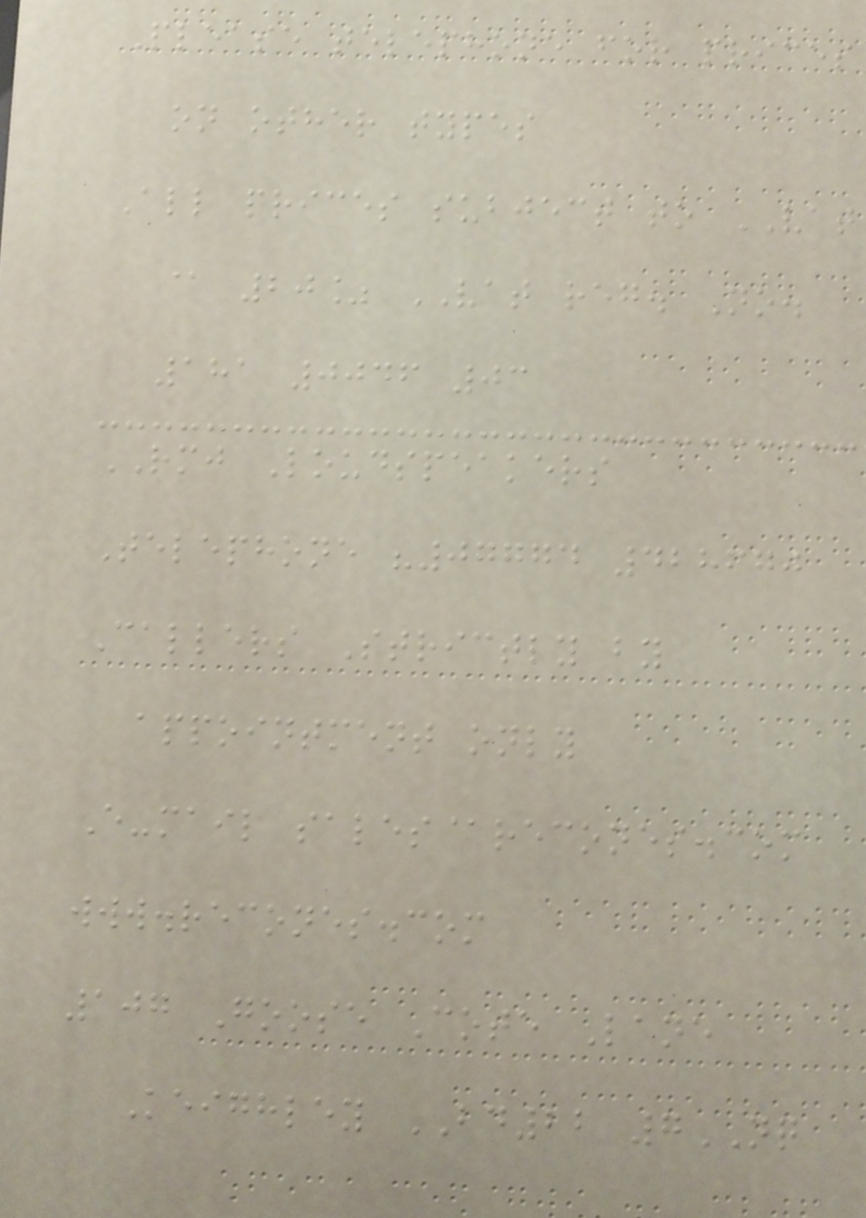Please telephone for prices
on other types
All prices subject to VAT
@ 20% VAT reg. No.
181 0046 03
RMJ Loudspeakers
Telephone "07774 428670
Callers Strictly by
appointment only
E-mail sales@recones.com
www.recones.com
107 Goose Cote Lane
Keighley BD22 7NQ
